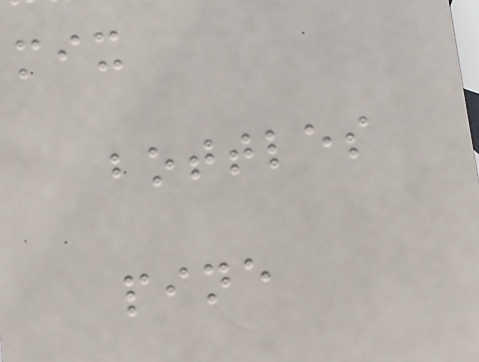mix
bottles
pine
